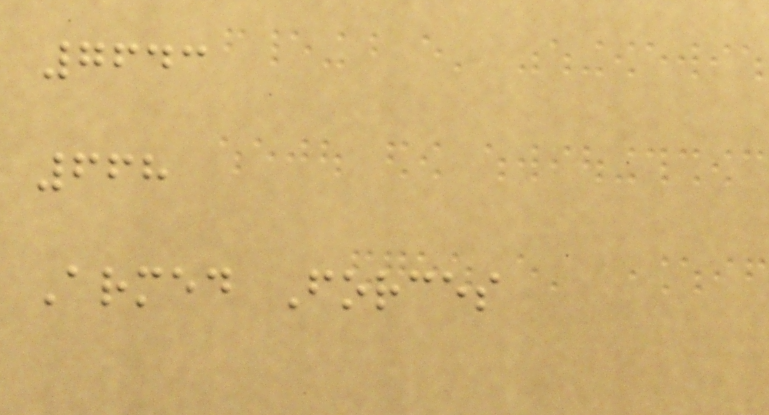7643
668
Armed Forces
